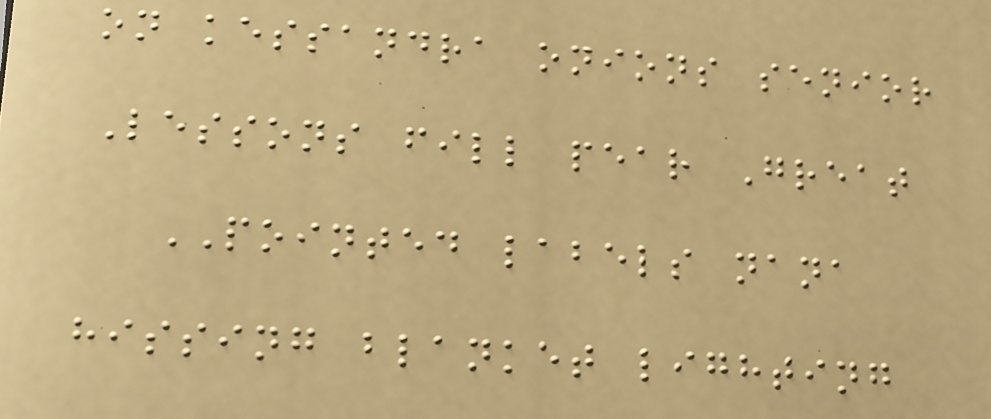on kessandra onions senior
Lessons fill pear Great
POINTED labels nana
hissing blanket lighting
